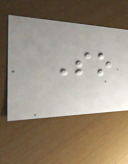So
